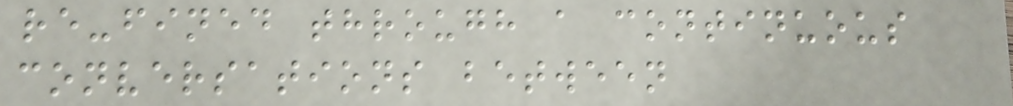re-fined through a continuous
conversations between
